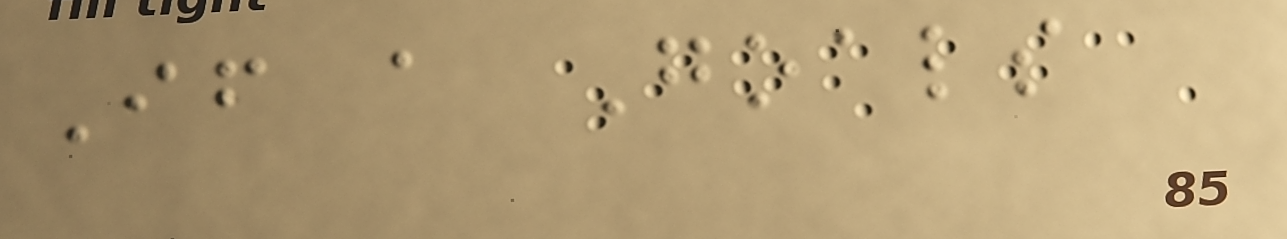If a Goals
